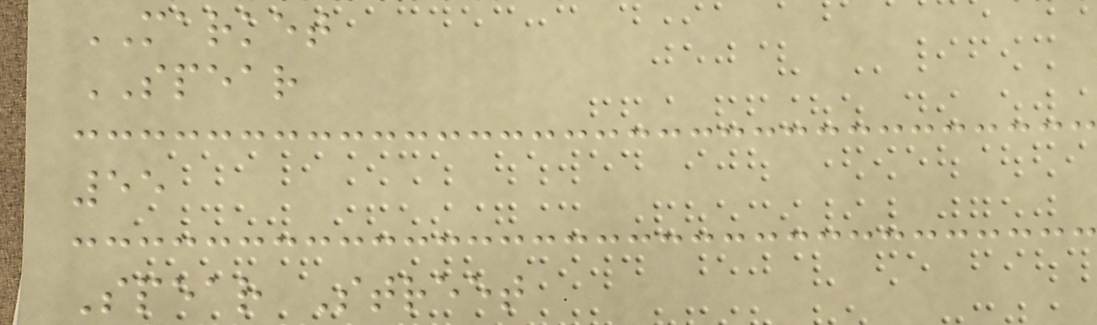MARKET
SPEAR
55
Spear Street
